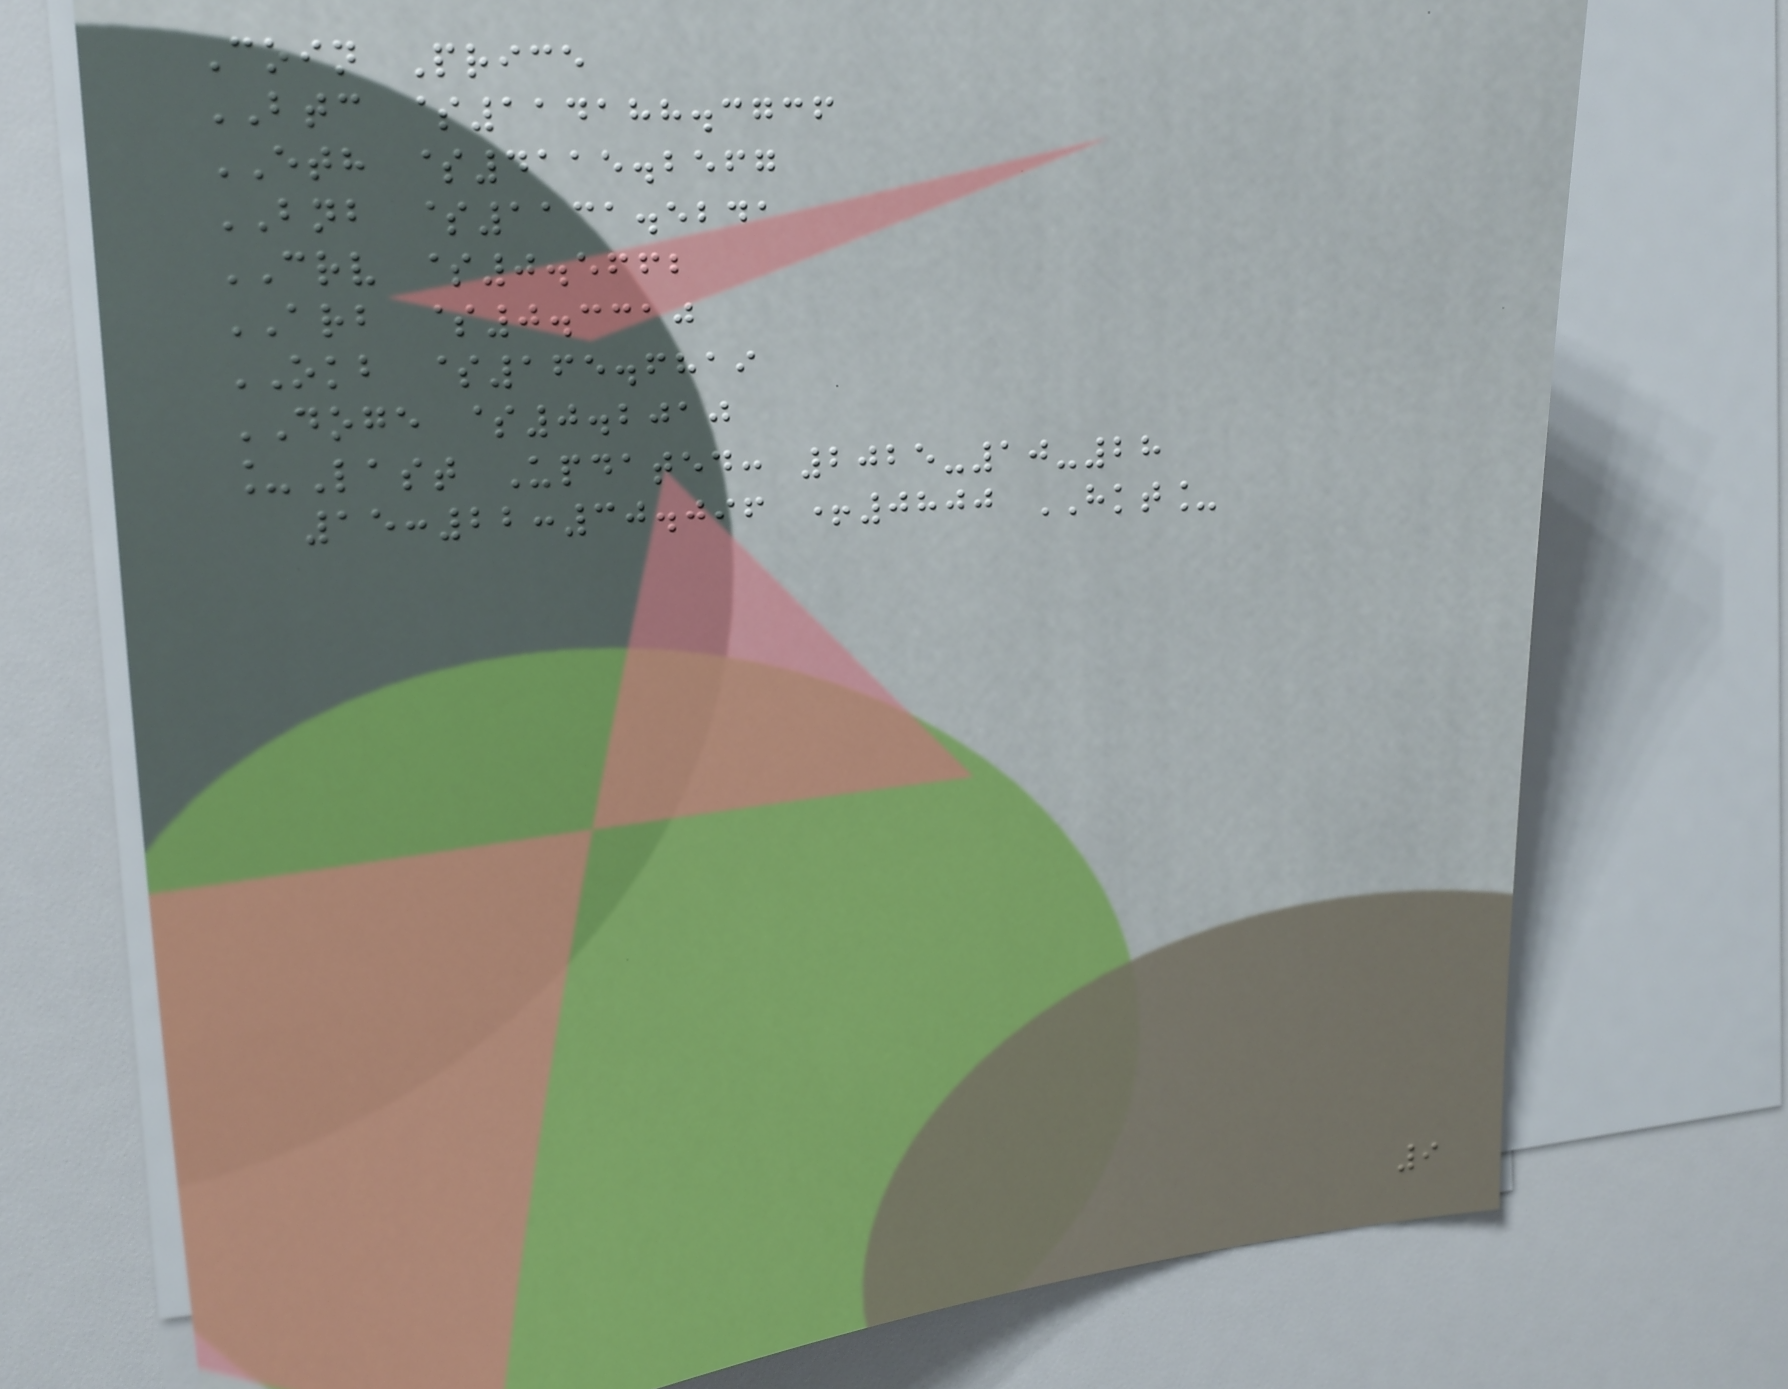Coin Price
BTC $114188.3736
ETH $4115.2567
BNB $1131.5241
CRV $0.5662
ARB $0.3310
OKB $165.6819
DOGE $0.2010
_Last Updated: 2025-10-28
15:22:30.096 +0800 HKT_
9
